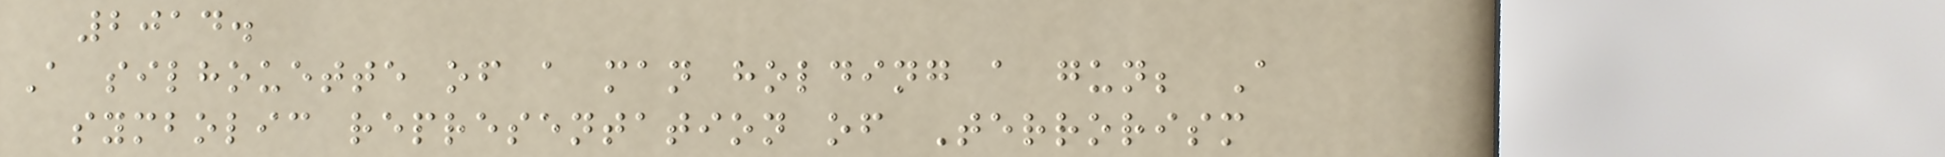2014.
A silhouette of a man holding a gun; A
symbolic representation of Terrorism
